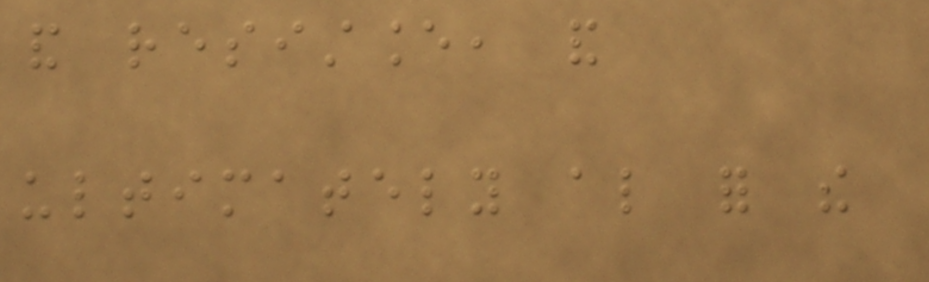and resistance, and
ultimately also for the
